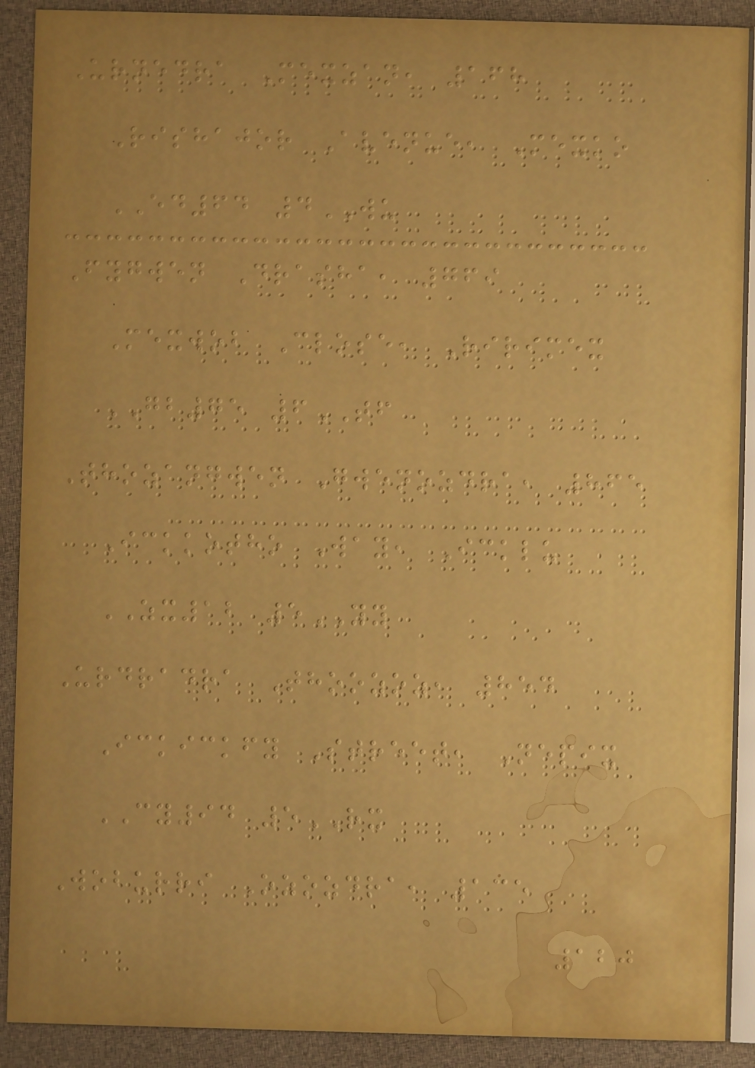Urnedra Mexzan, 168
Rishajor Avenue, Mexko
ED64 4WU
Fygwen Drasha, 769
Mexwob Close, Ririmex
GB75 6TF
Thozangwen Gwenozdra, 865
Ickkotho Way, Icklu
ZX12 5YY
Urdradra Thoozoz, 854
Ickickfy Street, Nepix
CY94 5RX
Woburri Ozozdra, 135
120
